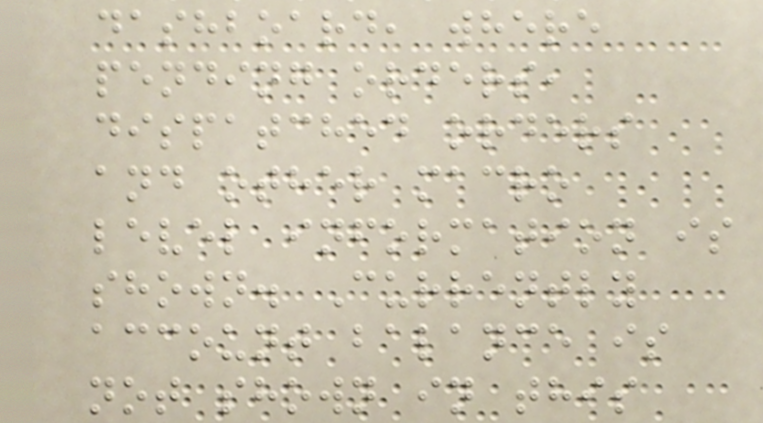dashboard, where
pending orders,
dispatched orders
and other macro
level information is
shown. Currently
account balance is
not shown in this
